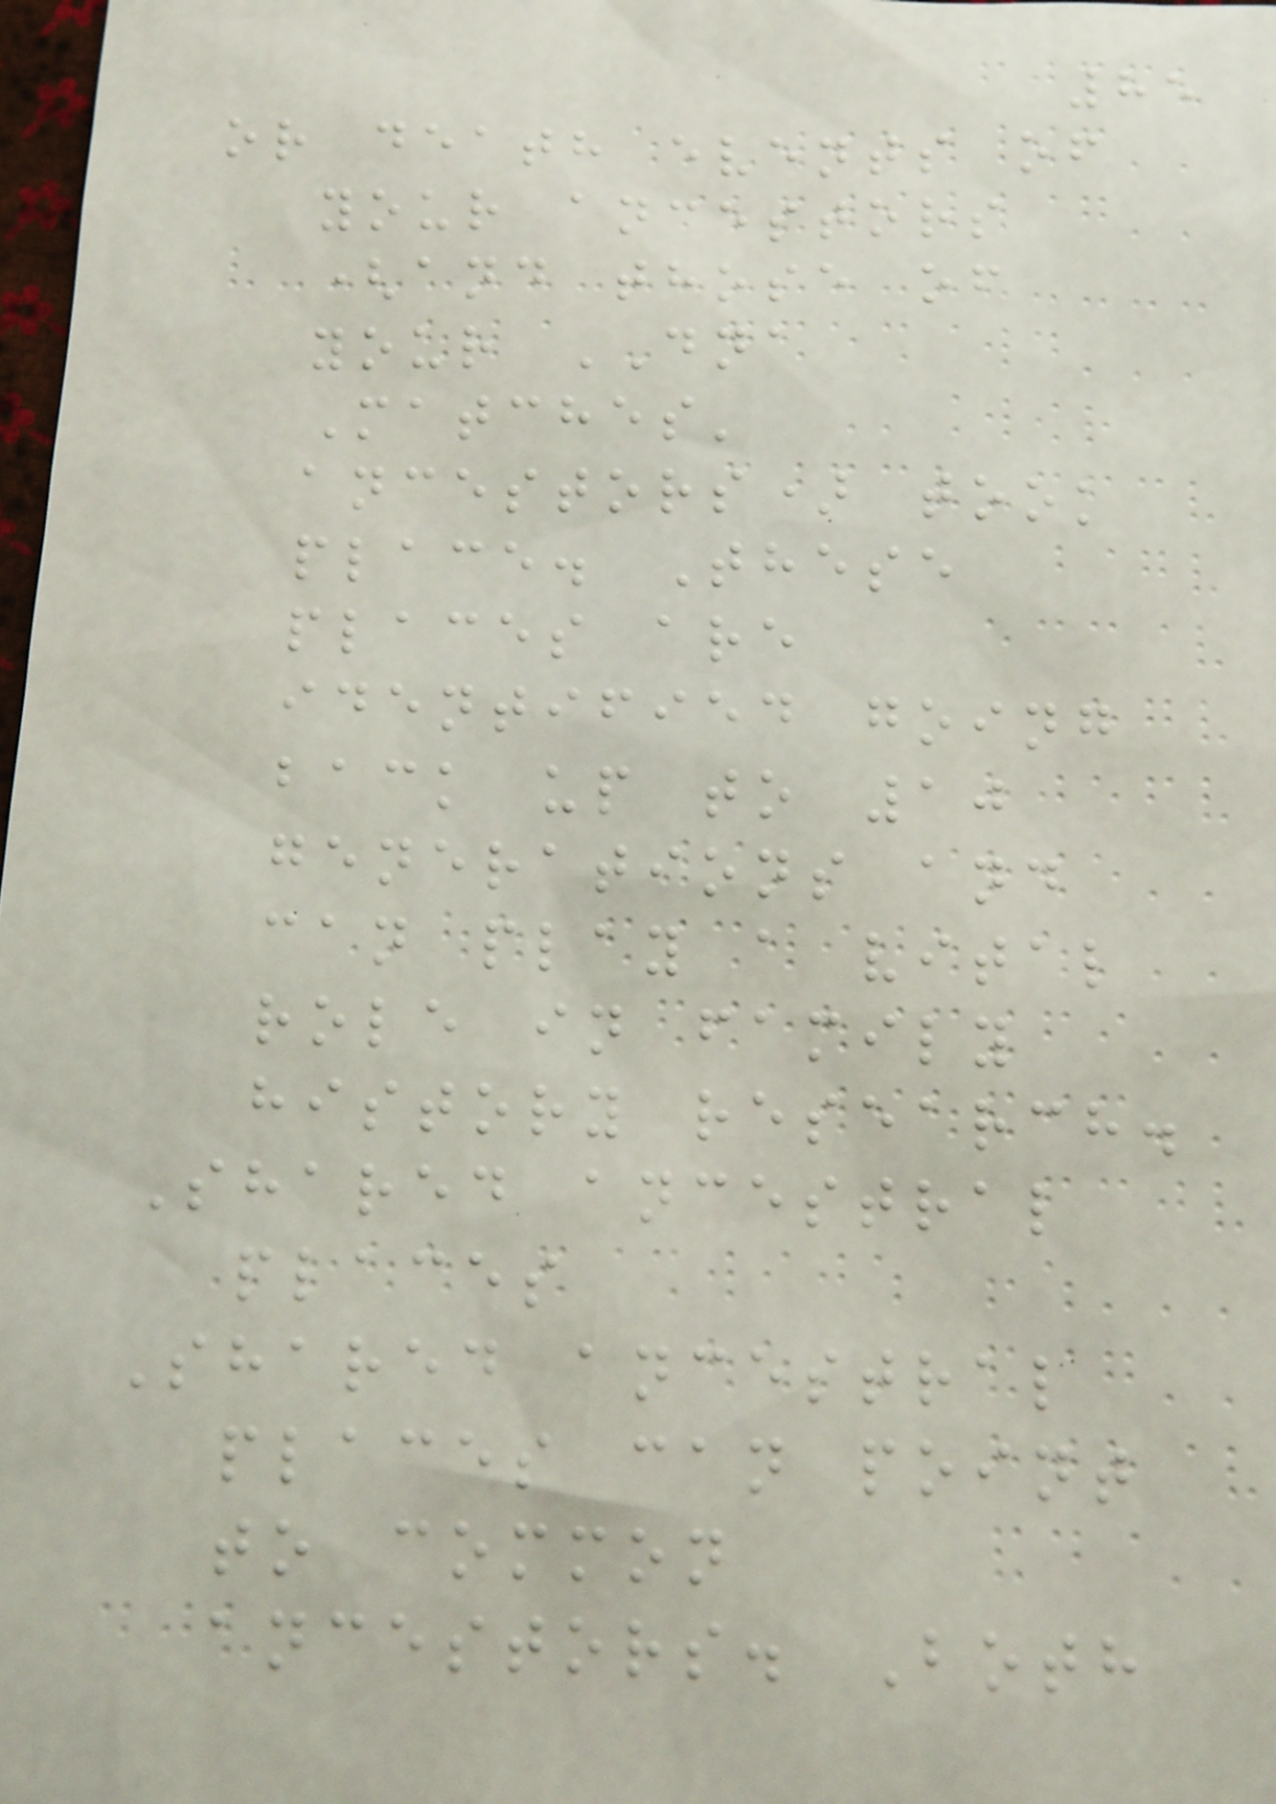85
or death events of
your ancestors
(and those of
your DNA
Matches'
ancestors) took
place. These
places are
identified going
back up to 10
generations and
can play a vital
role in family
history research.
Shared ancestral
places
Shared ancestral
places can point
to common
ancestors. Both
